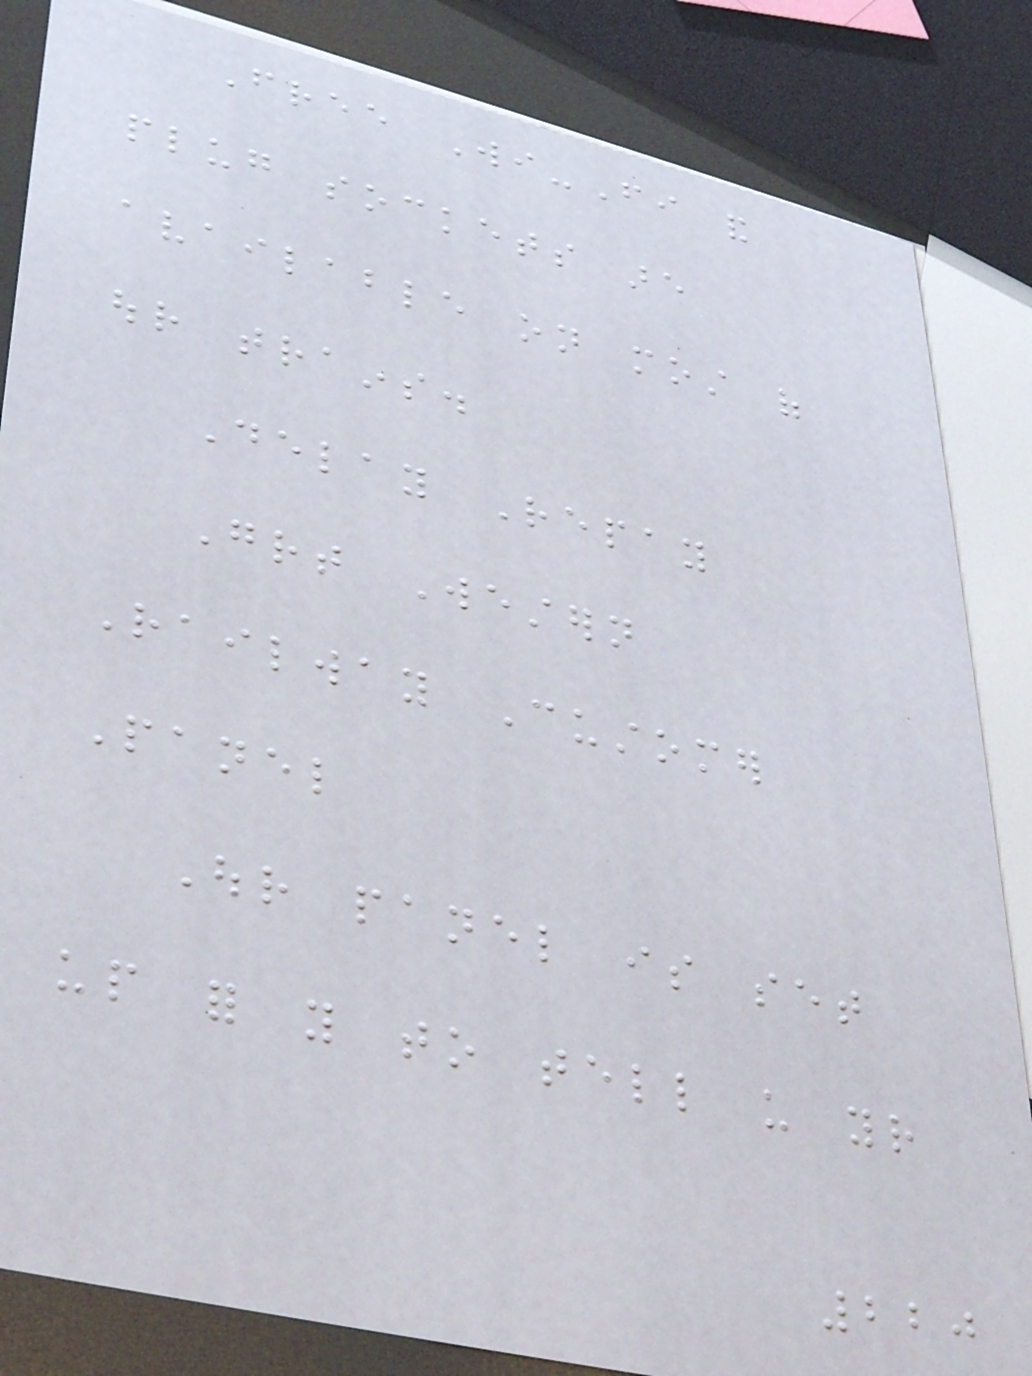Free Wi-Fi and
plug sockets are
available on most of
our trains.
Delay Repay
Great Western
Railway Customer
Panel
Our panel is set
up for you to tell us your
220
